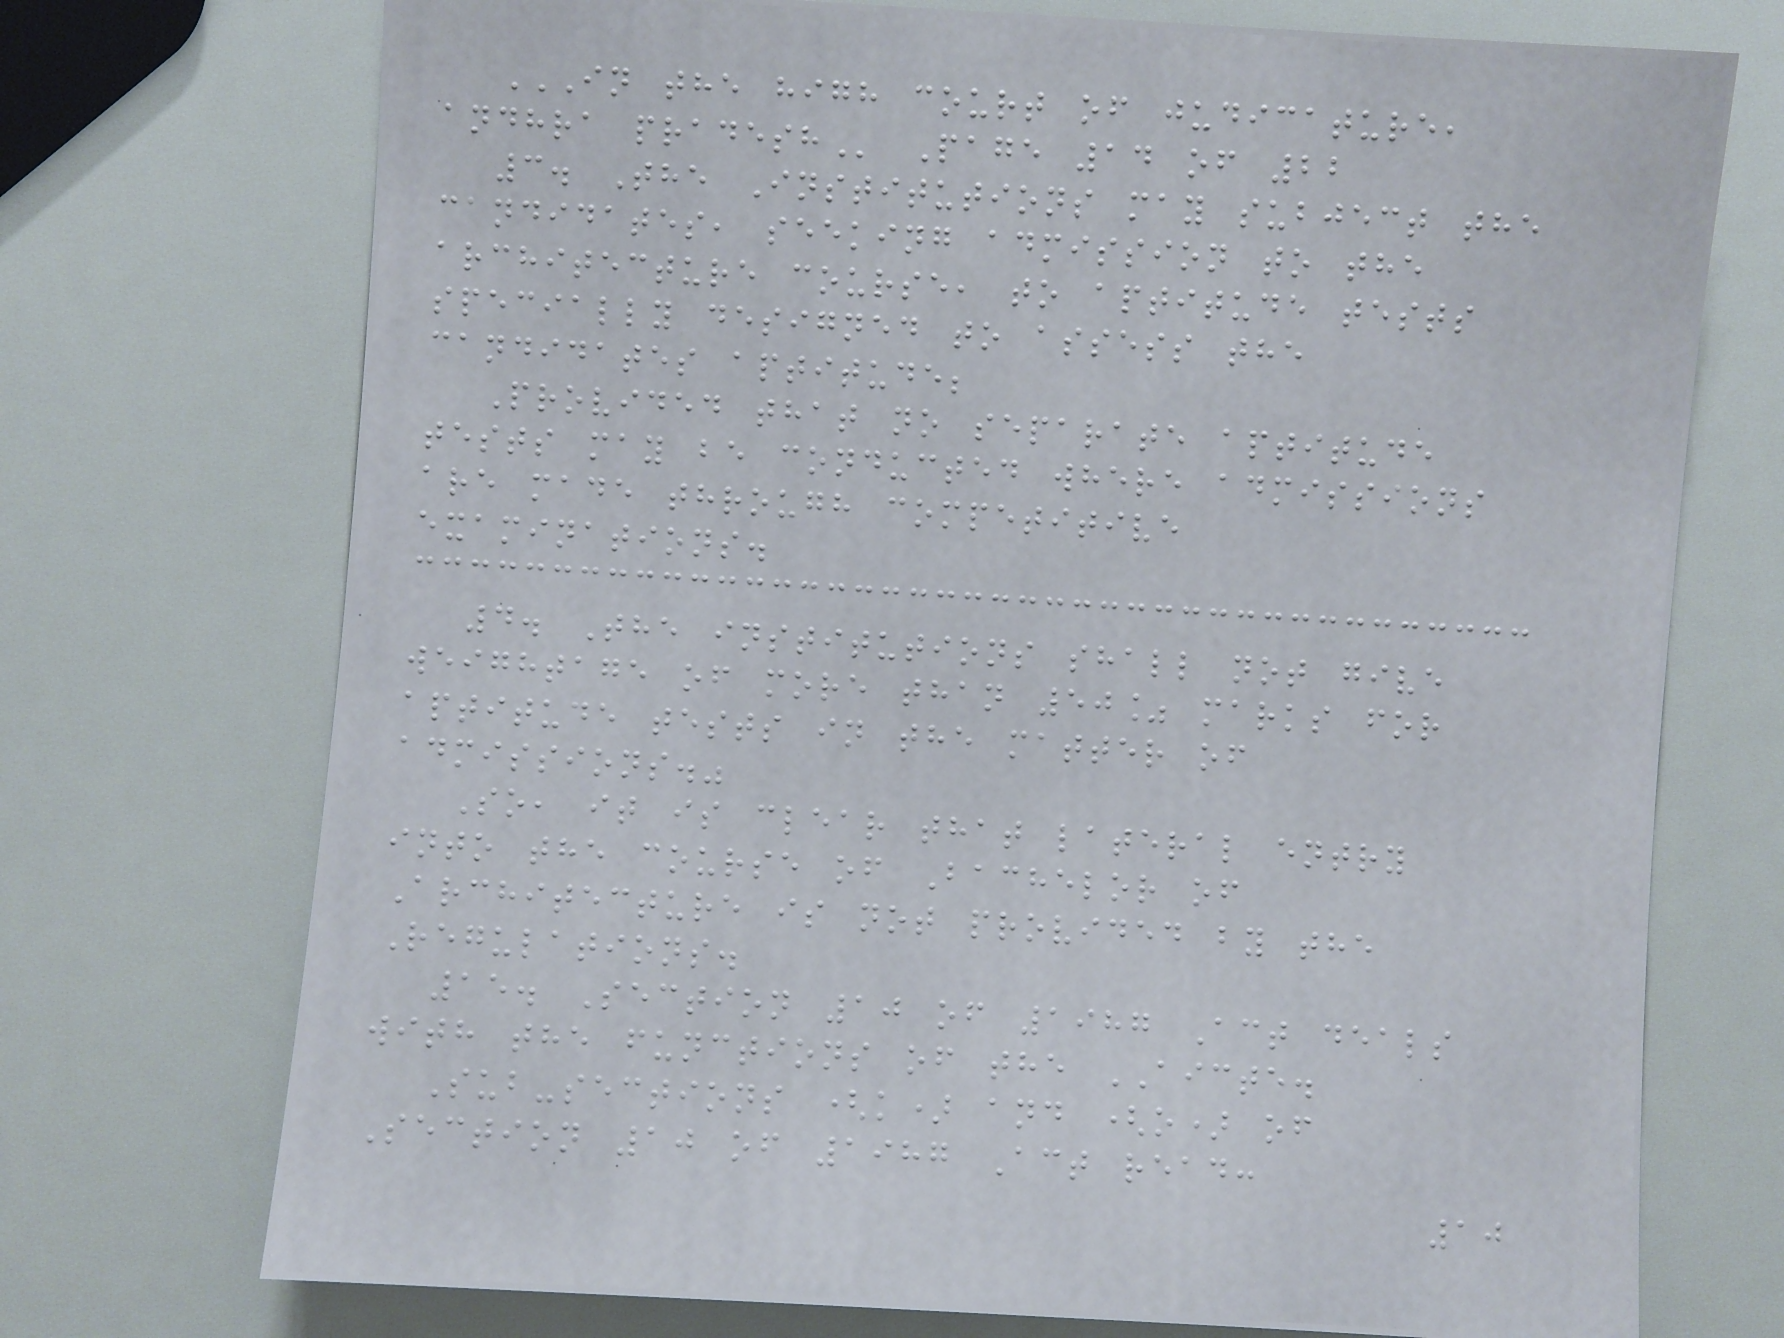IN THE HIGH COURT OF JUDICATURE,
ANDHRA PRADESH Page 14 of 22
3. The Institutions may subject the
candidates, seeking admission to the
architecture course, to aptitude tests
specially designed to assess the
candidates aptitude;
Provided that no separate aptitude
tests may be conducted where admissions
are made through competitive
examinations.
4. The institutions shall not give
weightage of more than 50% marks for
aptitude tests in the matter of
admissions."
So, it is clear that lateral entry
into the course of Bachelor of
Architecture is not provided by the
Regulations.
15. Section 10 of 1987 Act deals
with the functions of the AICTE.
Sub-sections (k) and (o) of
Section 10 of 1987 Act read:
10
